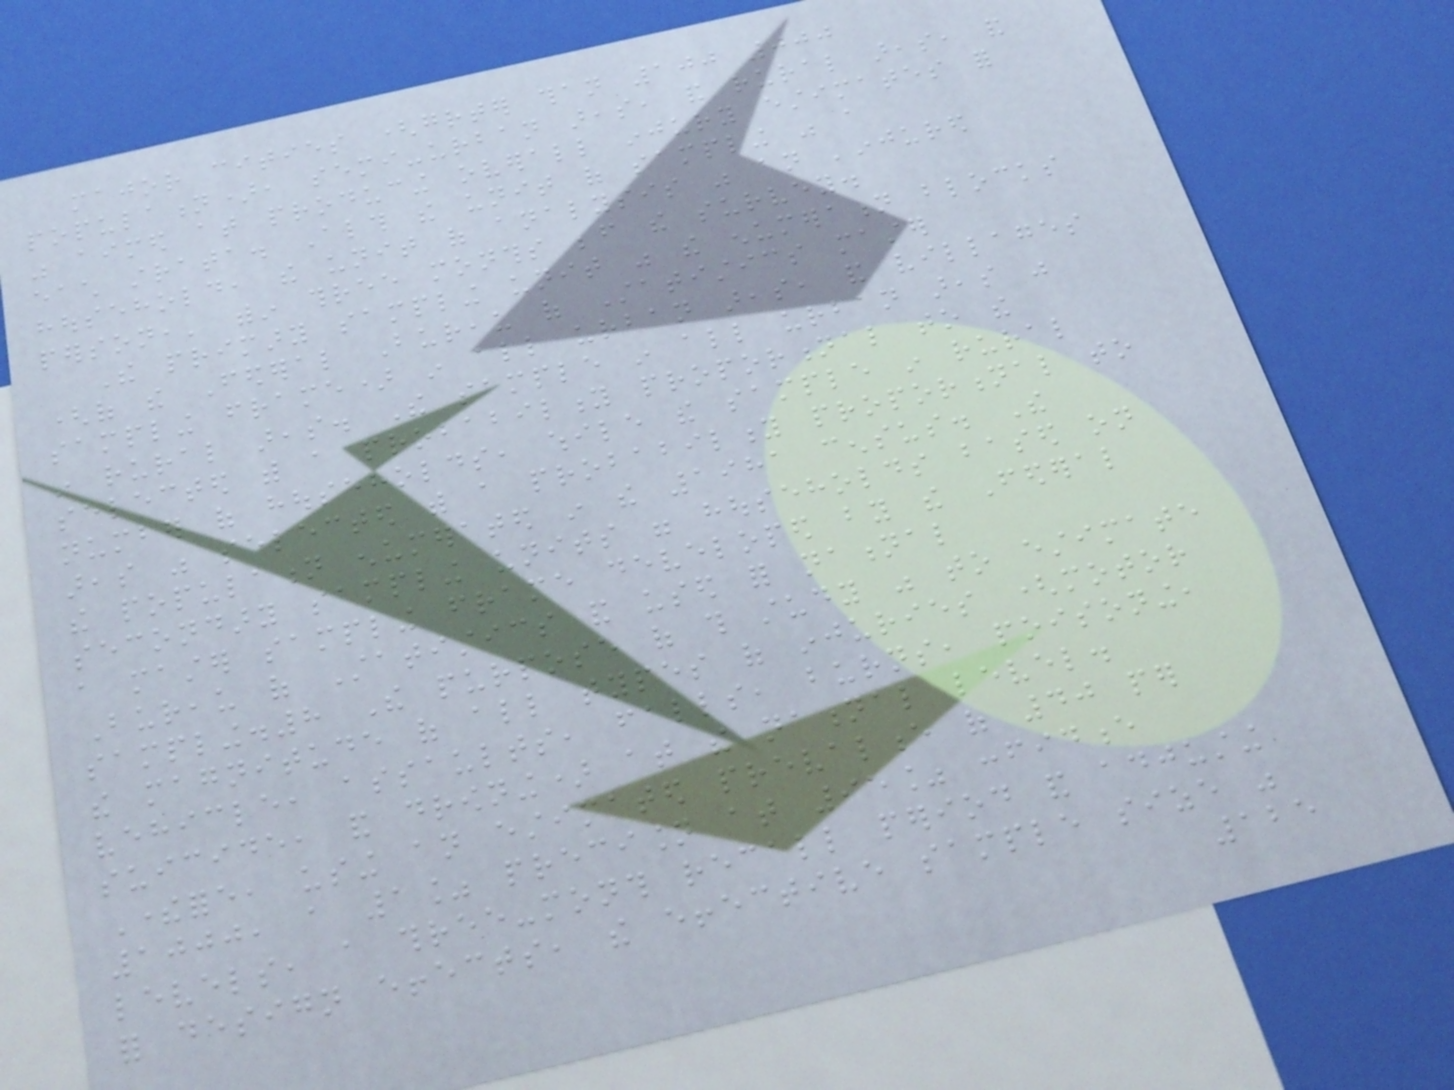major cities (greater than 100 000
population), semi-urban areas, and rural areas, and
was aimed at producing overall injury estimates for
each strata. Although the unit of sampling was a
household, the unit of analysis was an 'injured
person,' within three months before the survey.
The primary sampling unit was the enumeration blocks
(of the Federal Bureau of Statistics master
sampling frame) in all urban areas, and villages
in rural areas. The sample in all urban areas was
selected with a probability proportional to the
number of households, while the sample in rural
areas was selected with a probability proportional to
the population enumerated in the 1981 census. The
secondary sampling units were households based on
a master sampling frame developed by the Federal
Bureau of Statistics and used for national
sampling.8 The purpose of this study was to estimate
the magnitude of all types of injuries (motor
vehicle, assaults, falls, burns, poisoning,
suicide, and drowning) at the national level.
Therefore, using an estimated prevalence of 40 per
1000, a 1% precision at 95% confidence
levels, a three-month recall period and adjusting
for design effects, the effective sample size was
125
